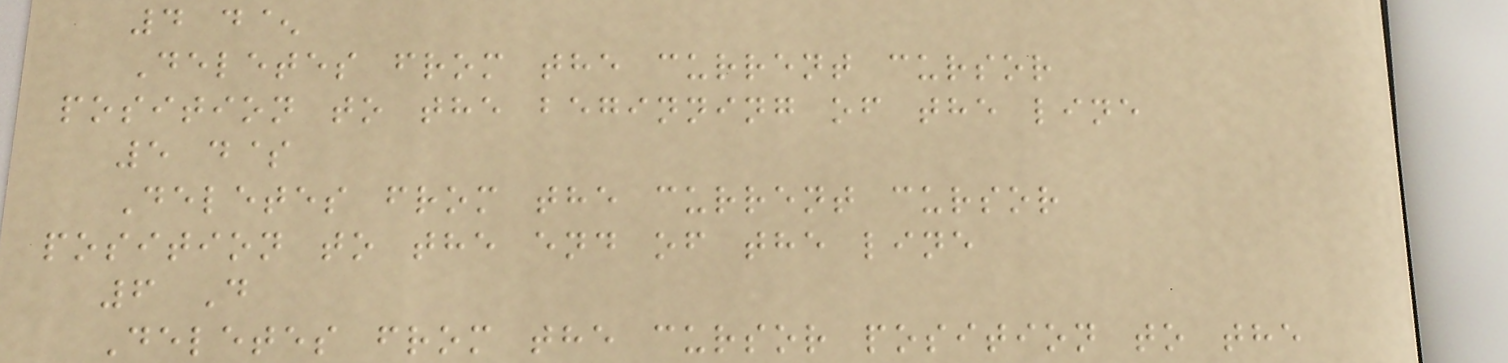4 d^
Deletes from the current cursor
position to the beginning of the line
5 d$
Deletes from the current cursor
position to the end of the line
6 D
Deletes from the cursor position to the
